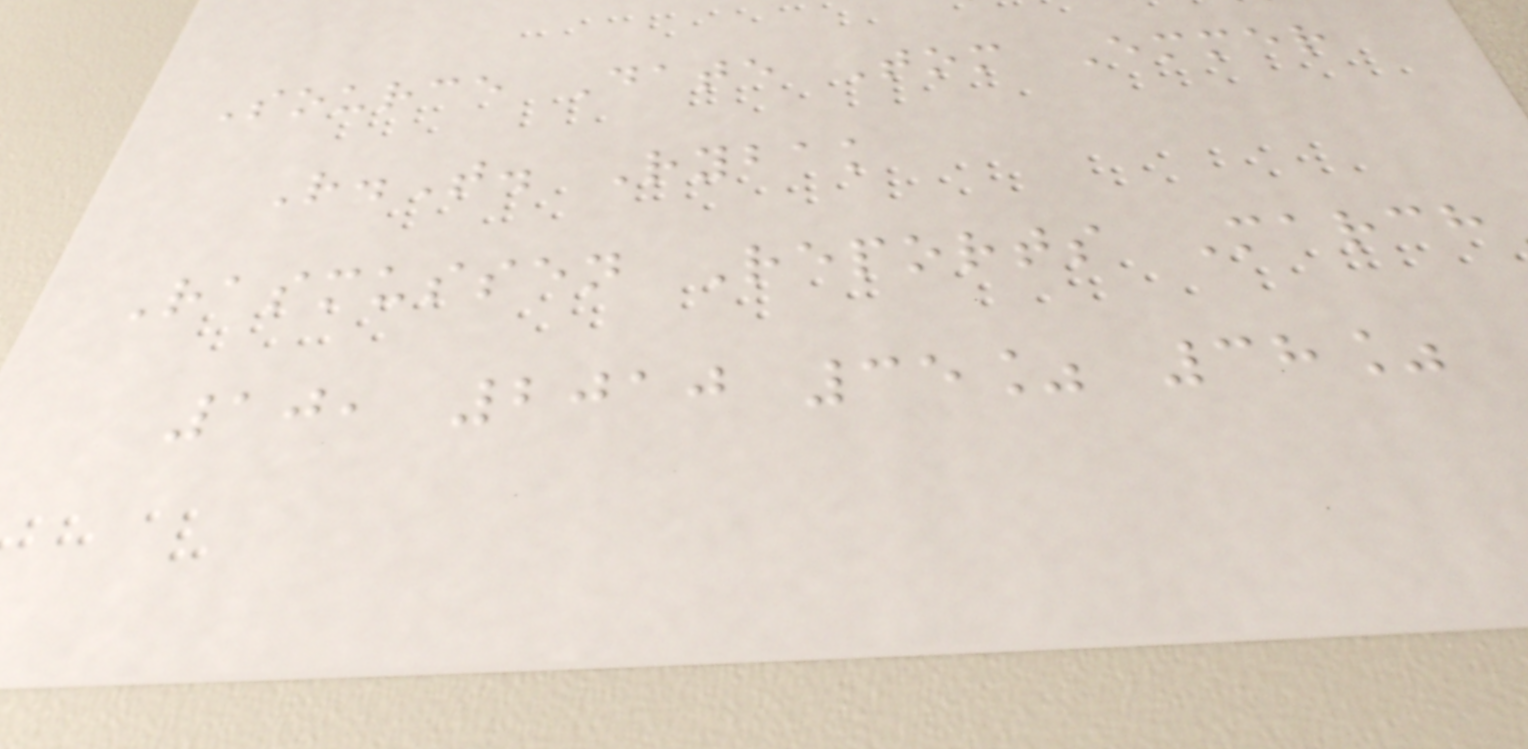Source Date Tom Emmer
R.T. Rybak
Rasmussen Reports March
10, 2010 35% 38%
